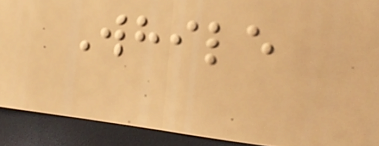While
